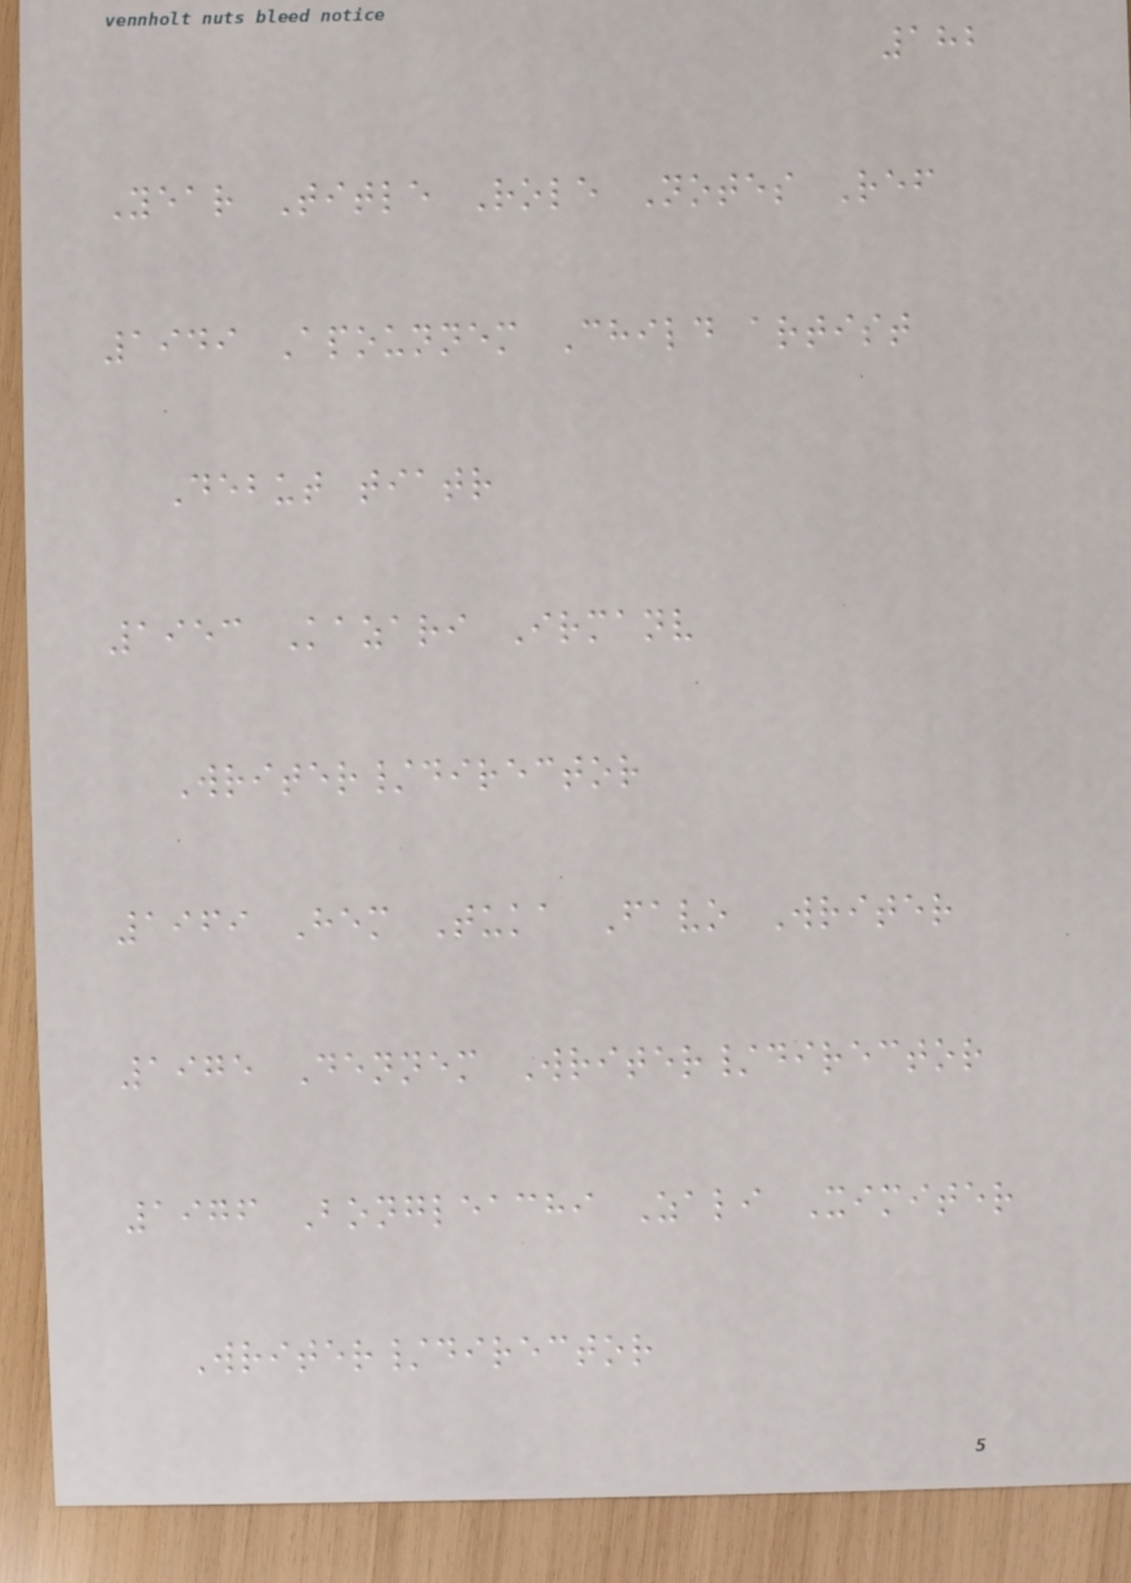182
Year Title Role Notes Ref
1949 Apounnem Child artist
Debut tiatr
1953 Kazari Irmanv
Writer/director
1969 Hem Tuka Favo Writer
1975 Dennem Writer/director
1976 Bongleachi Zali Ximiter
Writer/director
